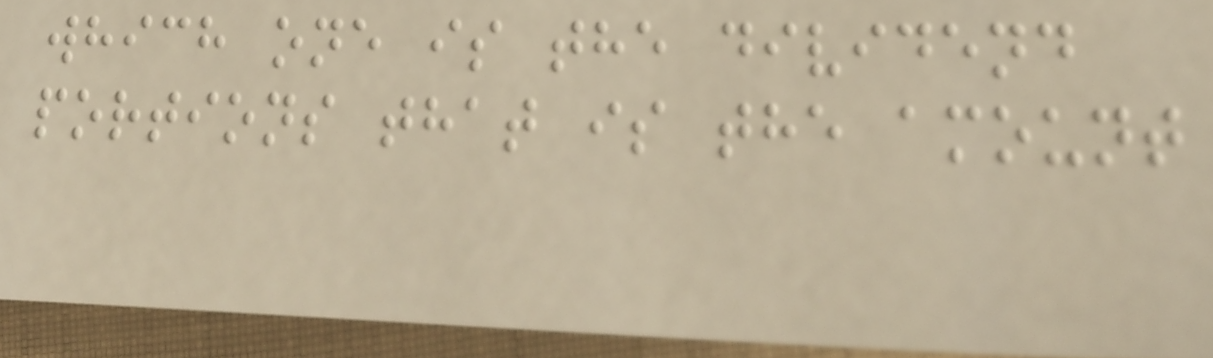which one is the dividend
portions that is the amount
